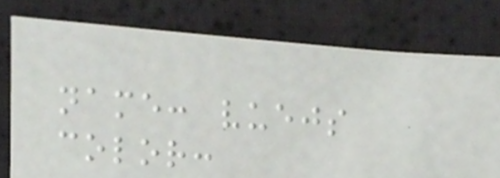name: vuejs
color:
